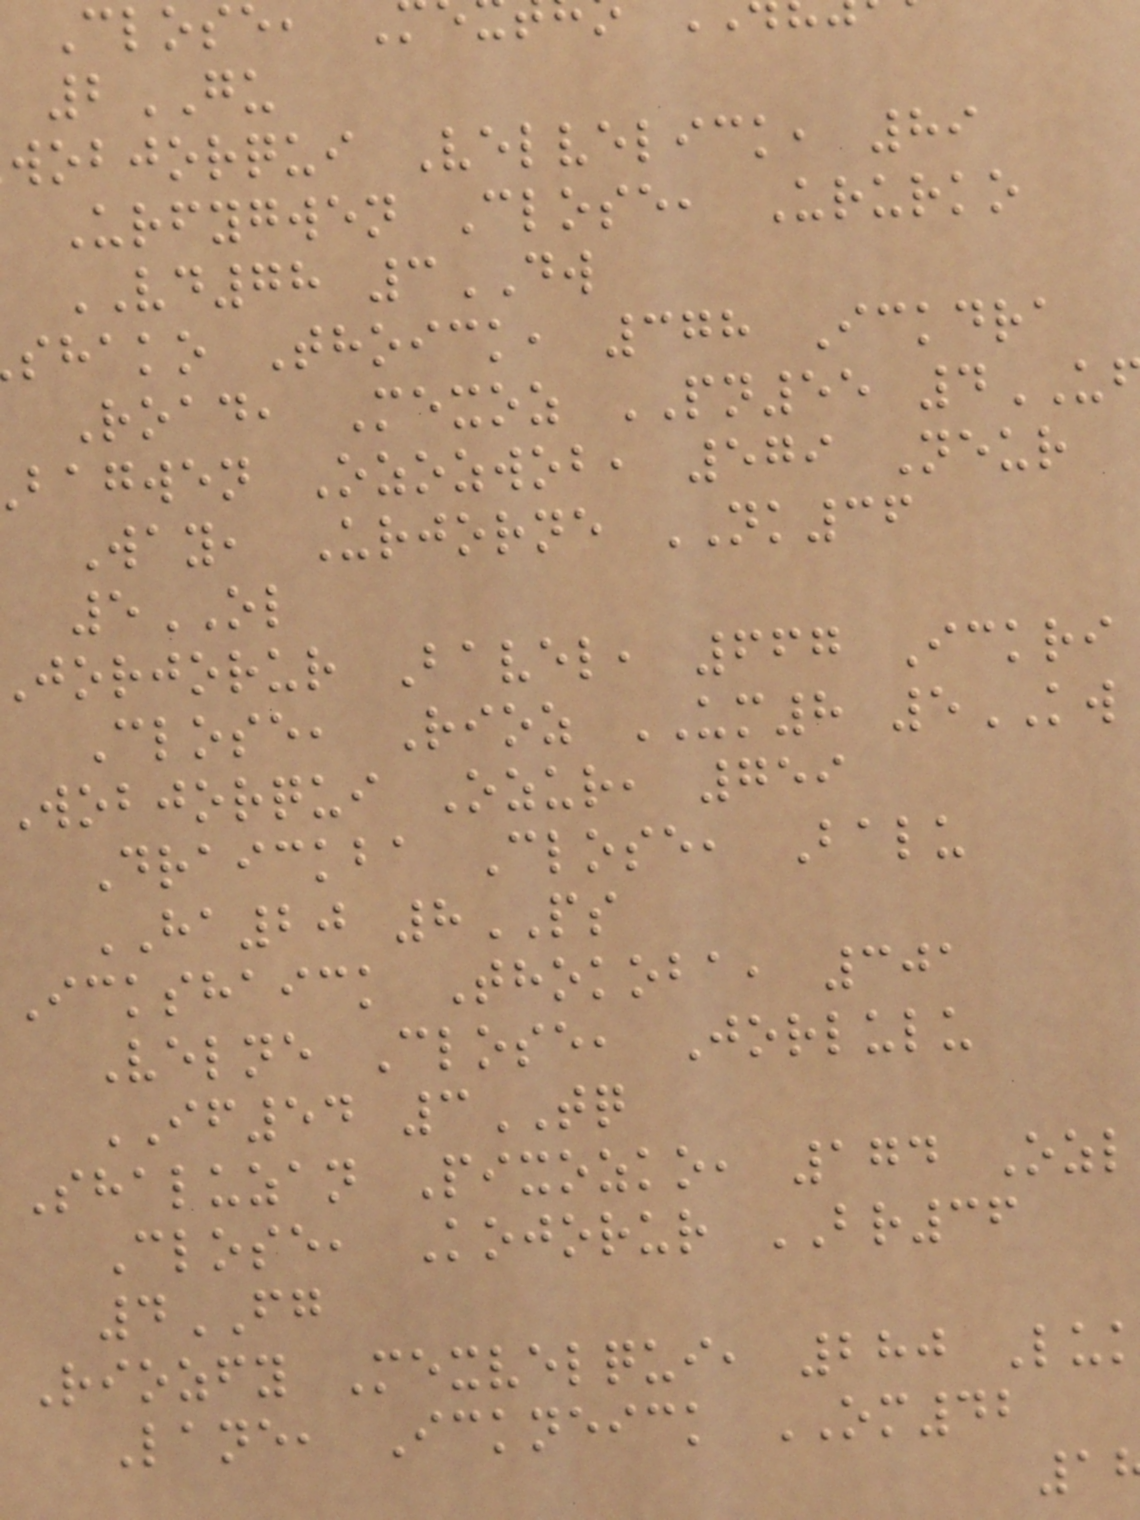Close,
2GU
wobjorqui Velvelick, 89
Urfygwen Close, Ururko
VD78 3DW
shako Thoick, 378 Ickdra
Road, Mexoz PN55 4
bagwen Ozozwob, 579 Neur
Way, Urjorne NK36
5OL
jorjorur Bavel, 667 Ickri
Close, Rioz UM8 5KW
wobjorqui Ozur, 759
Draickba Close, Balu
HA20 8PS
Ickshaick Thokoba, 301
Velne Close, Jorlulu
IF54 3TQ
Shaluzan Pixozko, 174 Ozl
Close, Kojorur BR36
4FG
Riozfy Mexvelqui, 280 Lu
Lane, Ickneick OM42
